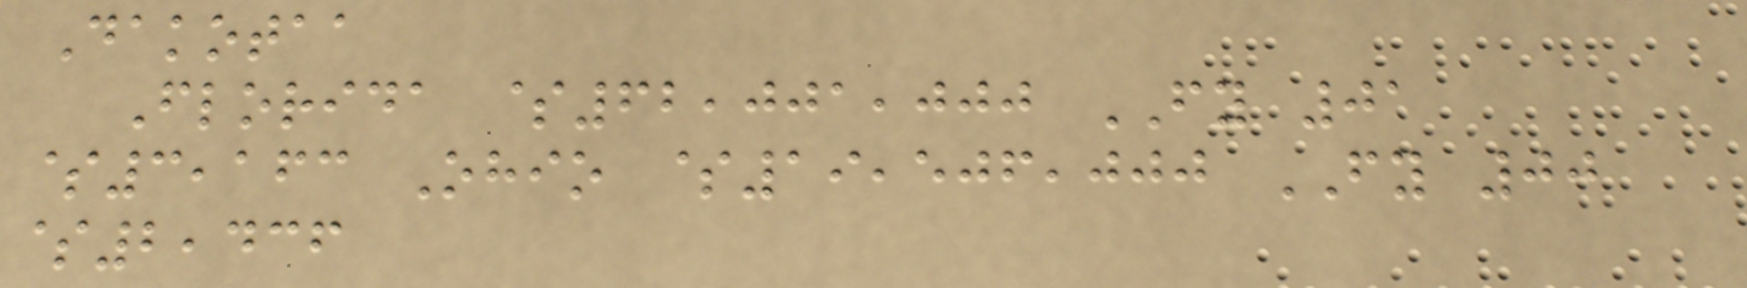Dakotaa
Florida $62,001,000 FY 01
$3,163 Ohio $19,506,000 FY 00
$2,436
